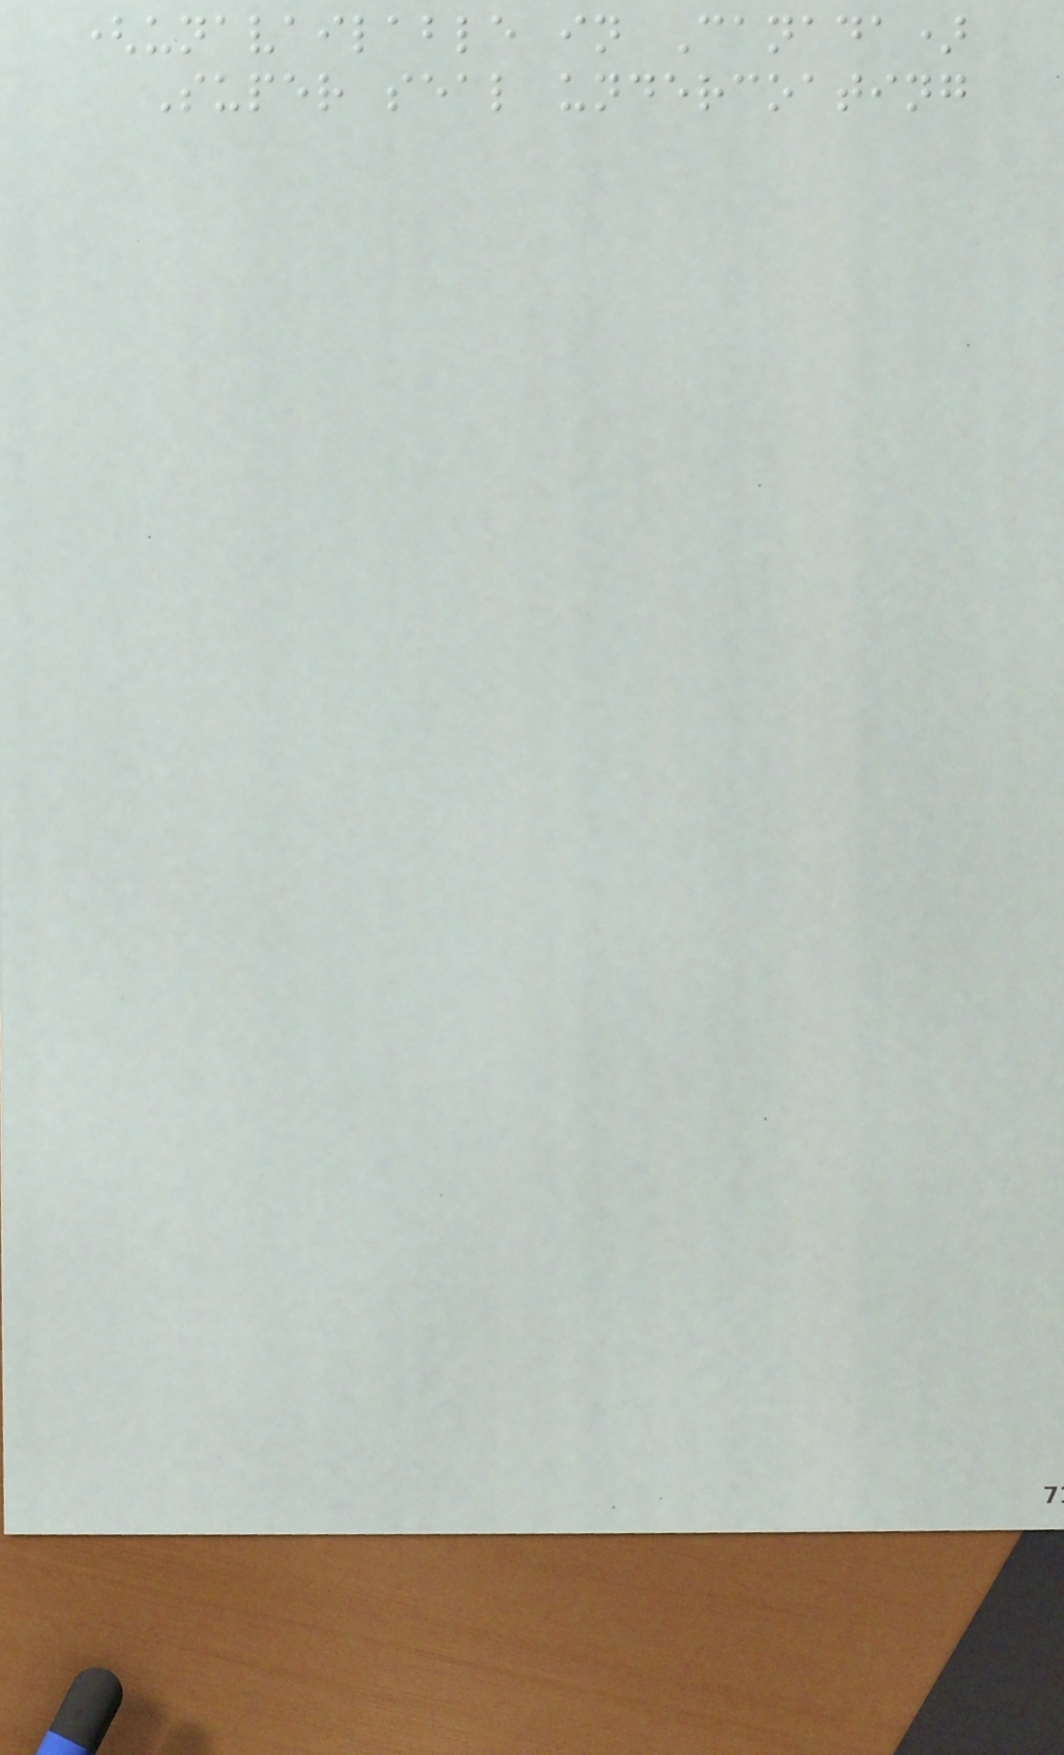(unavailable in Canada)
Super seal undercoating
